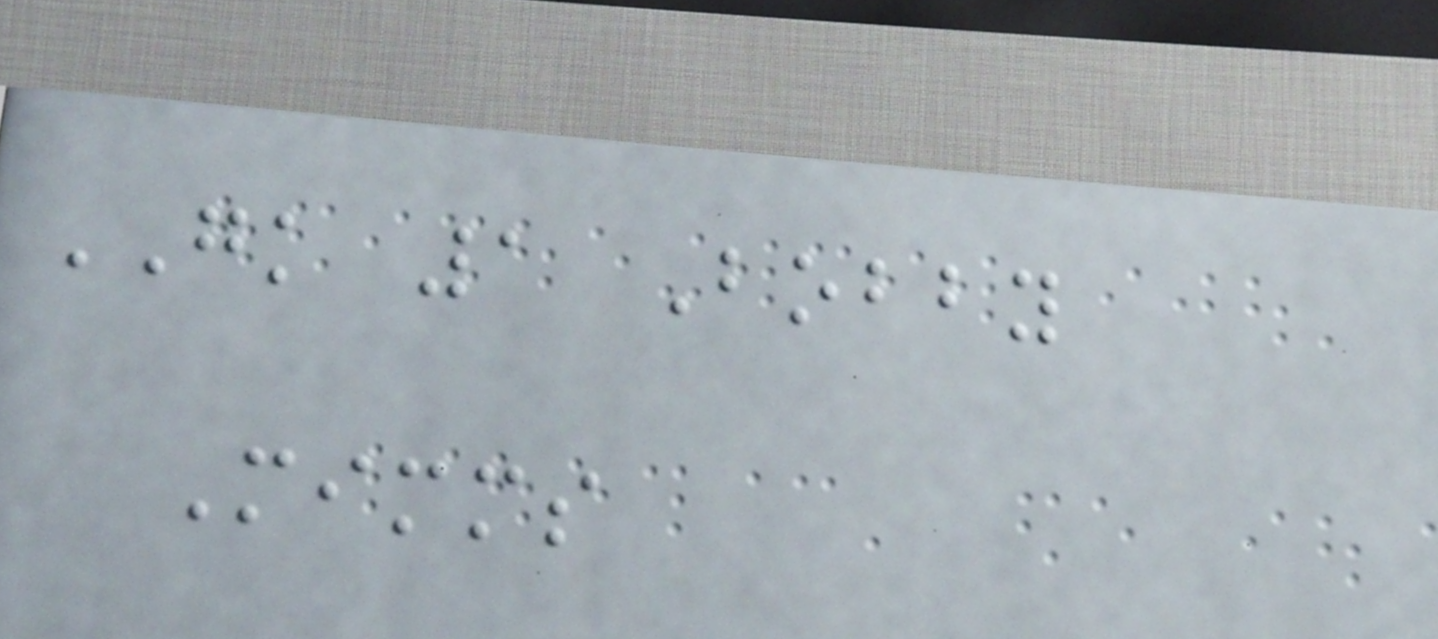GK 1 Bobby
Mimms
